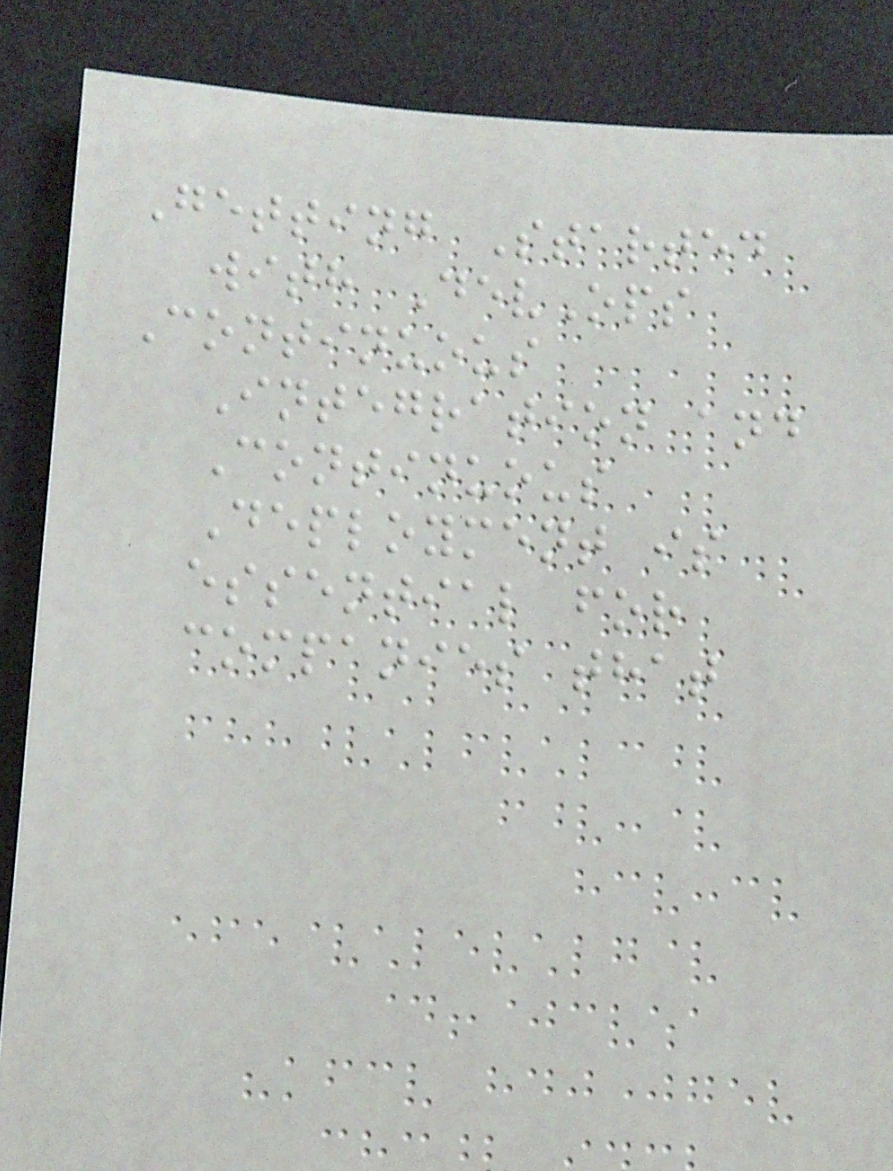Getting Started
with DevOps
Continuous
Integration and
Continuous
Deployment is
essential for
companies that
